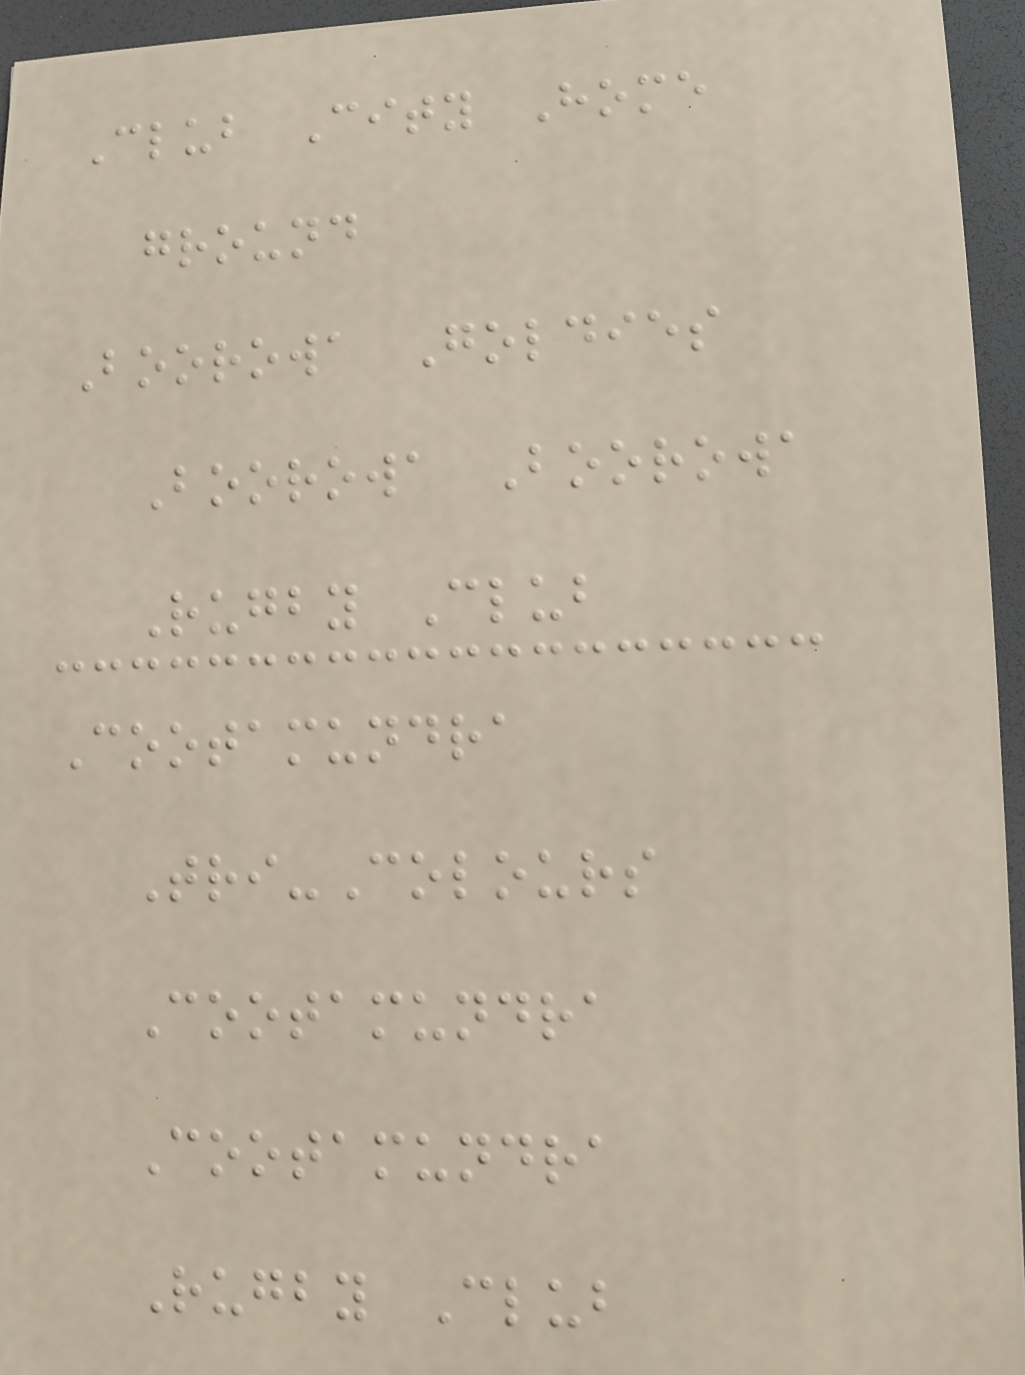Club City Home
ground
Boorowa Goldies
Boorowa Boorowa
Rugby Club
Cootamundra
Tri-Colours
Cootamundra
Cootamundra
Rugby Club
